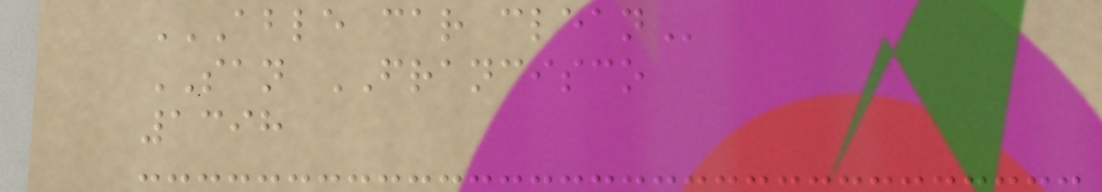ABLE CAR CLEAN
SAN FRANCISCO
1398
